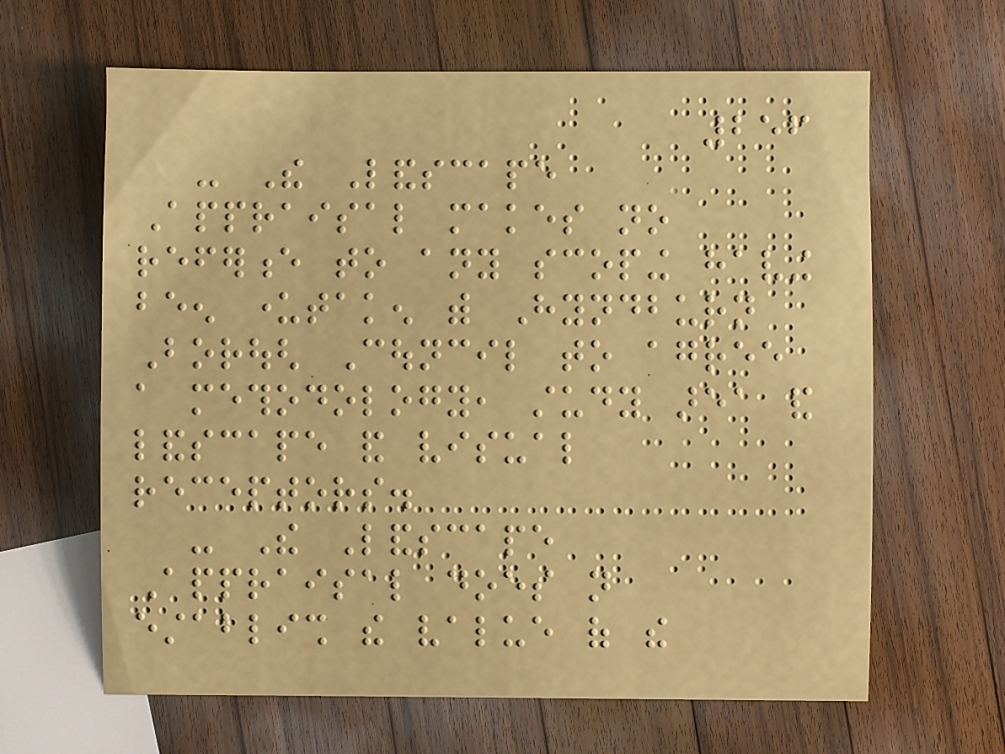256
- The Landscape
Appraisal makes no
reference to any scoping having
been undertaken with Hyndburn
Borough Council to agree
a methodology, study area and
landscape and visual
receptors.
- The Landscape
Appraisal does not
establish the value of the
